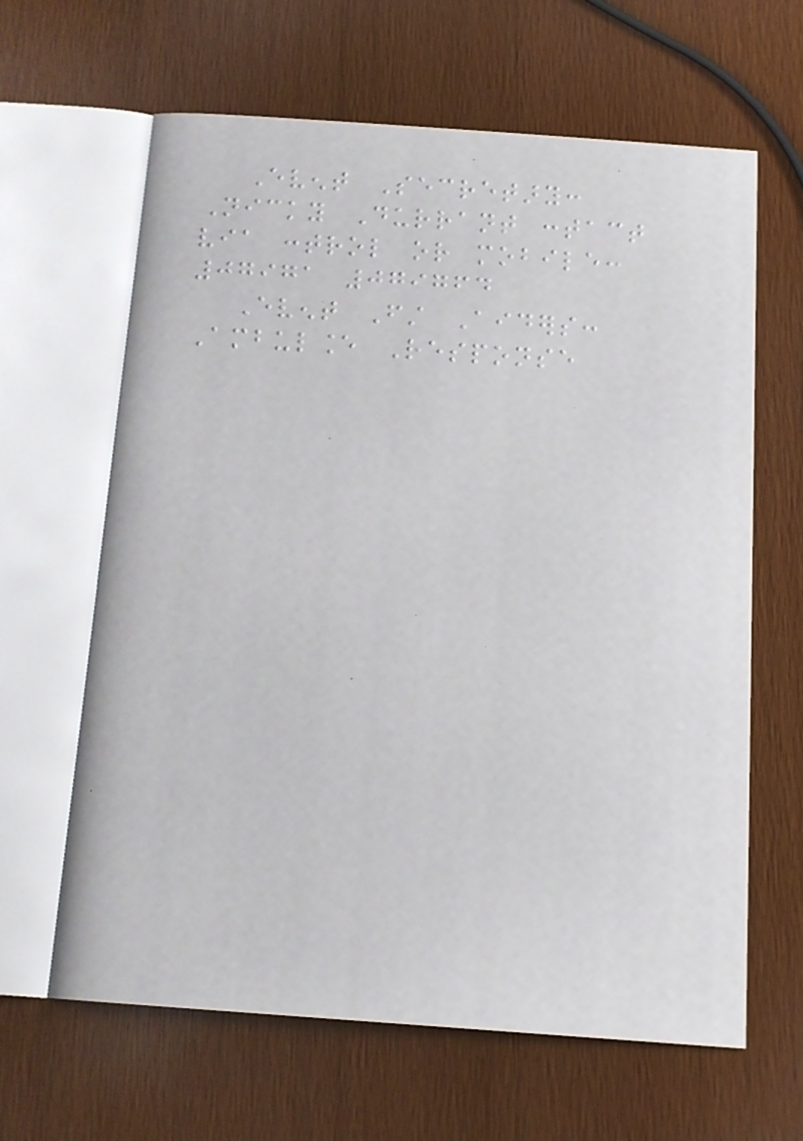Event Secretary:
Nicky Durrant contact
via control or mobile:
07971 079764
Event First Aiders:
Ambulance Response
